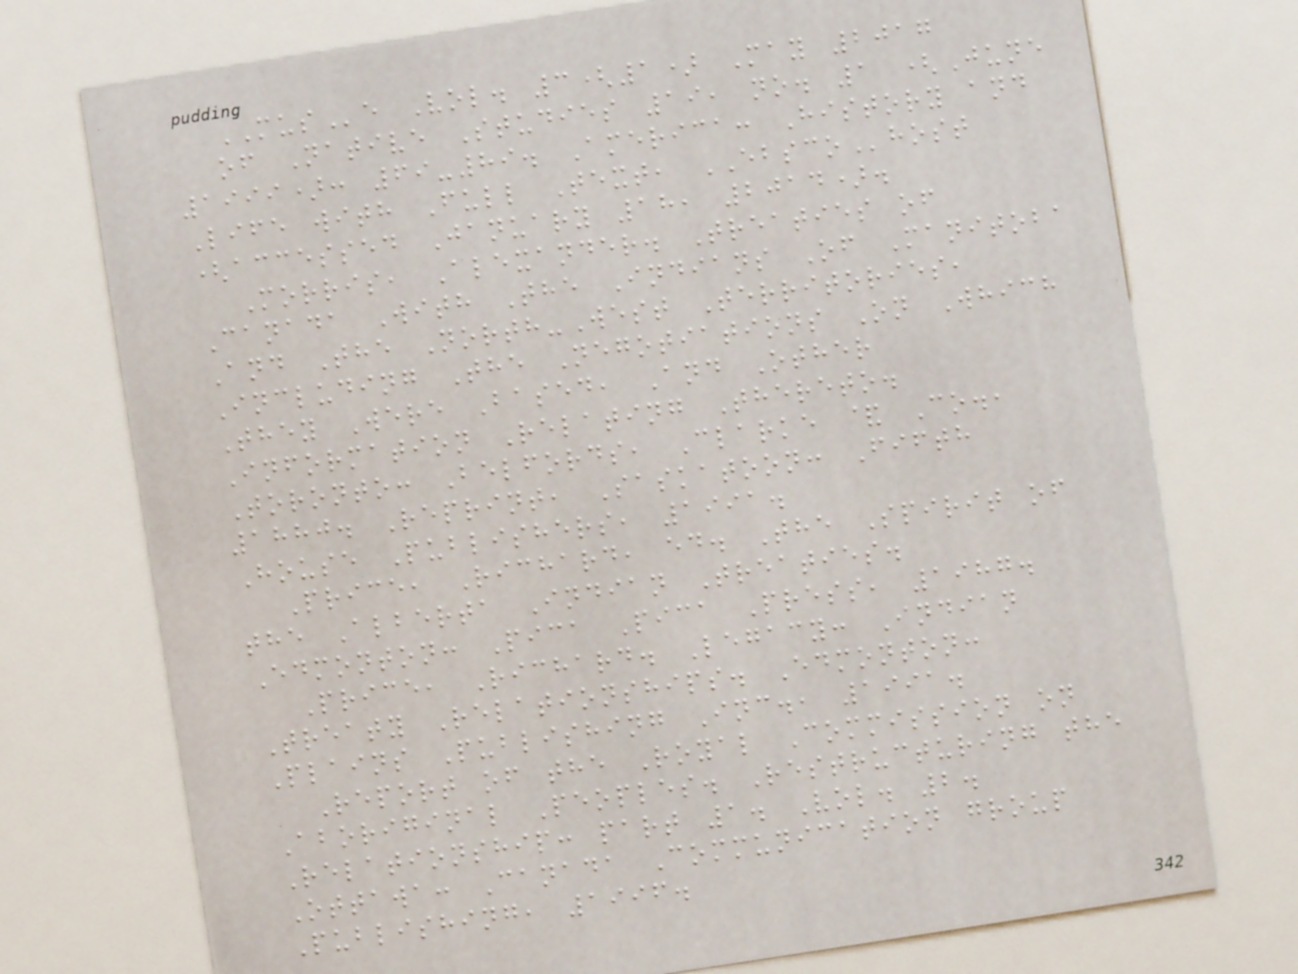MUSe Vol. 3(1) May 2017
of Native Studies 19, no. 1 (June
1999): 69-89. America: History and
Life with Full Text, EBSCOhost
(accessed January 18, 2014).
Morris, Alexander. Treaties of
Canada With The Indians Of Manitoba
And The North-West Territories,
Including The Negotiations On Which
They Were Based, And Other
Information Relating Thereto.
Toronto: Belfords, Clarke & Co.,
1880. Reprint, Saskatoon: Fifth
House Publishers, 1991.
Price, Richard, ed. The Spirit of
the Alberta Indian Treaties.
Edmonton: Pica Pica Press, 1987.
Price, Richard. Legacy: Indian
Treaty Relationships. Edmonton:
Plains Publishing Inc., 1991.
Report of the Royal Commission on
Aboriginal Peoples. Restructuring the
Relationship: part 1. Vol. 2.
Ottawa: Canada Communication group
Publishing, 1996.
